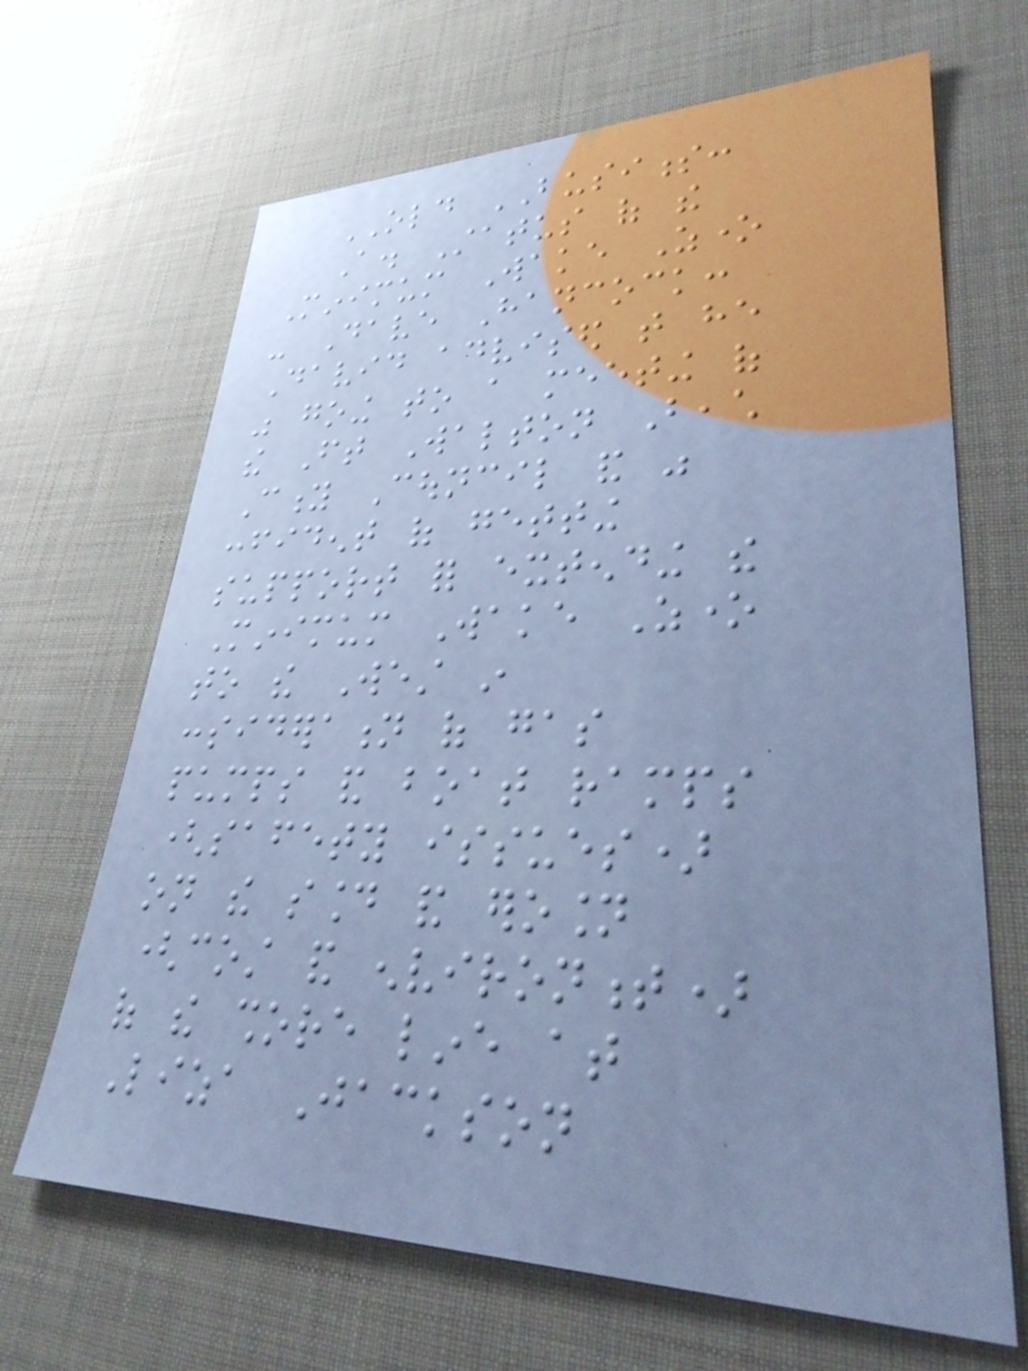OLD BUSINESS:
A. Status of the
Minimum Wake Zone
- Dave Hancock:
David advised that he
was going to a meeting of
the Ft Walton Beach
City Council and was
confident of getting
support for extending the
Minimum Wake Zone
to the West in
consideration of gas
pumps and boat ramps
(safety issues)
on the sound and erosion
(cost and environment)
of the shore line at
Liza Jackson
